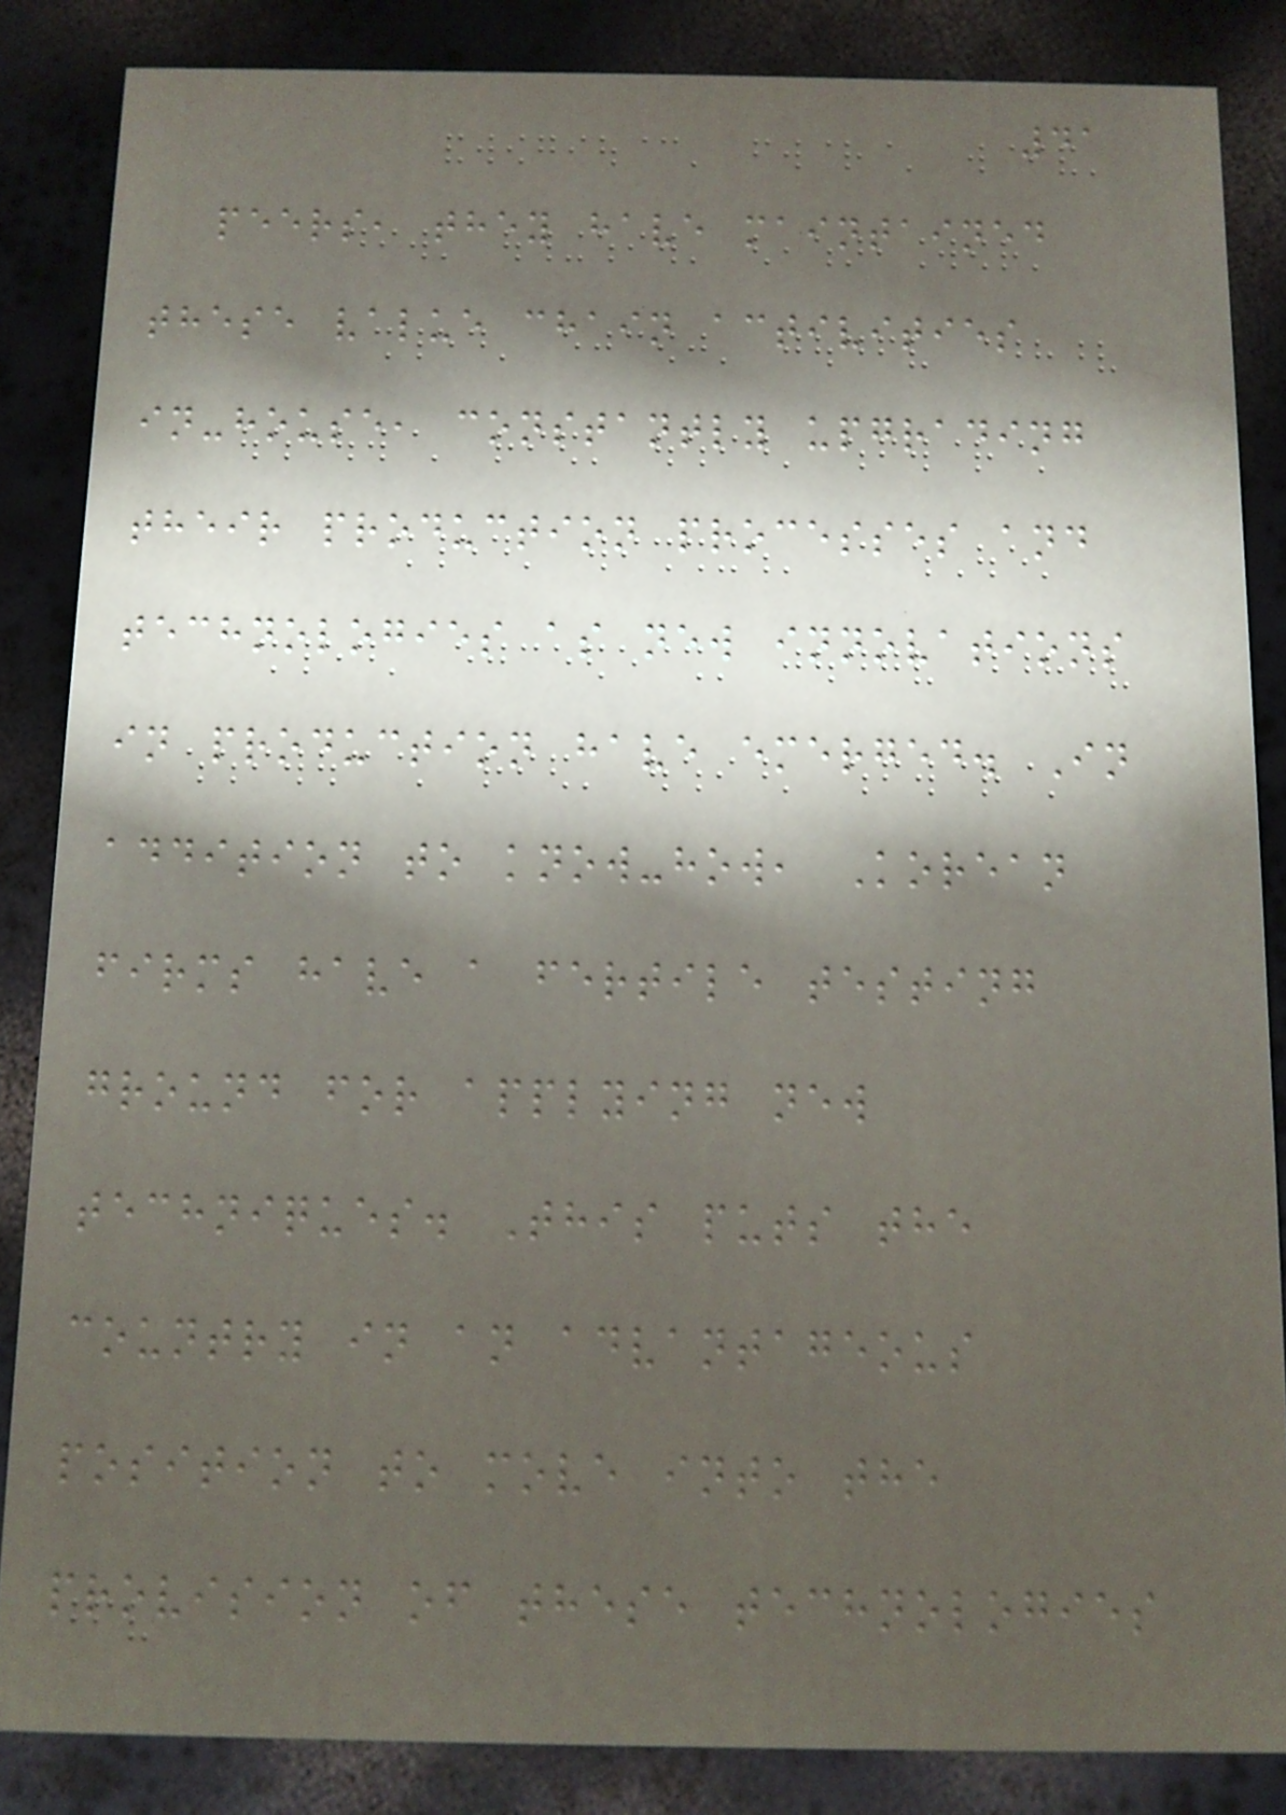41
peers, they have maintained
these value chain activities
in-house, constantly upgrading
their production processes and
technologies as new innovations
in production have emerged. In
addition to know-how, Korean
firms have a fertile testing
ground for applying new
techniques. This puts the
country in an advantageous
position to move into the
provision of these technologies
